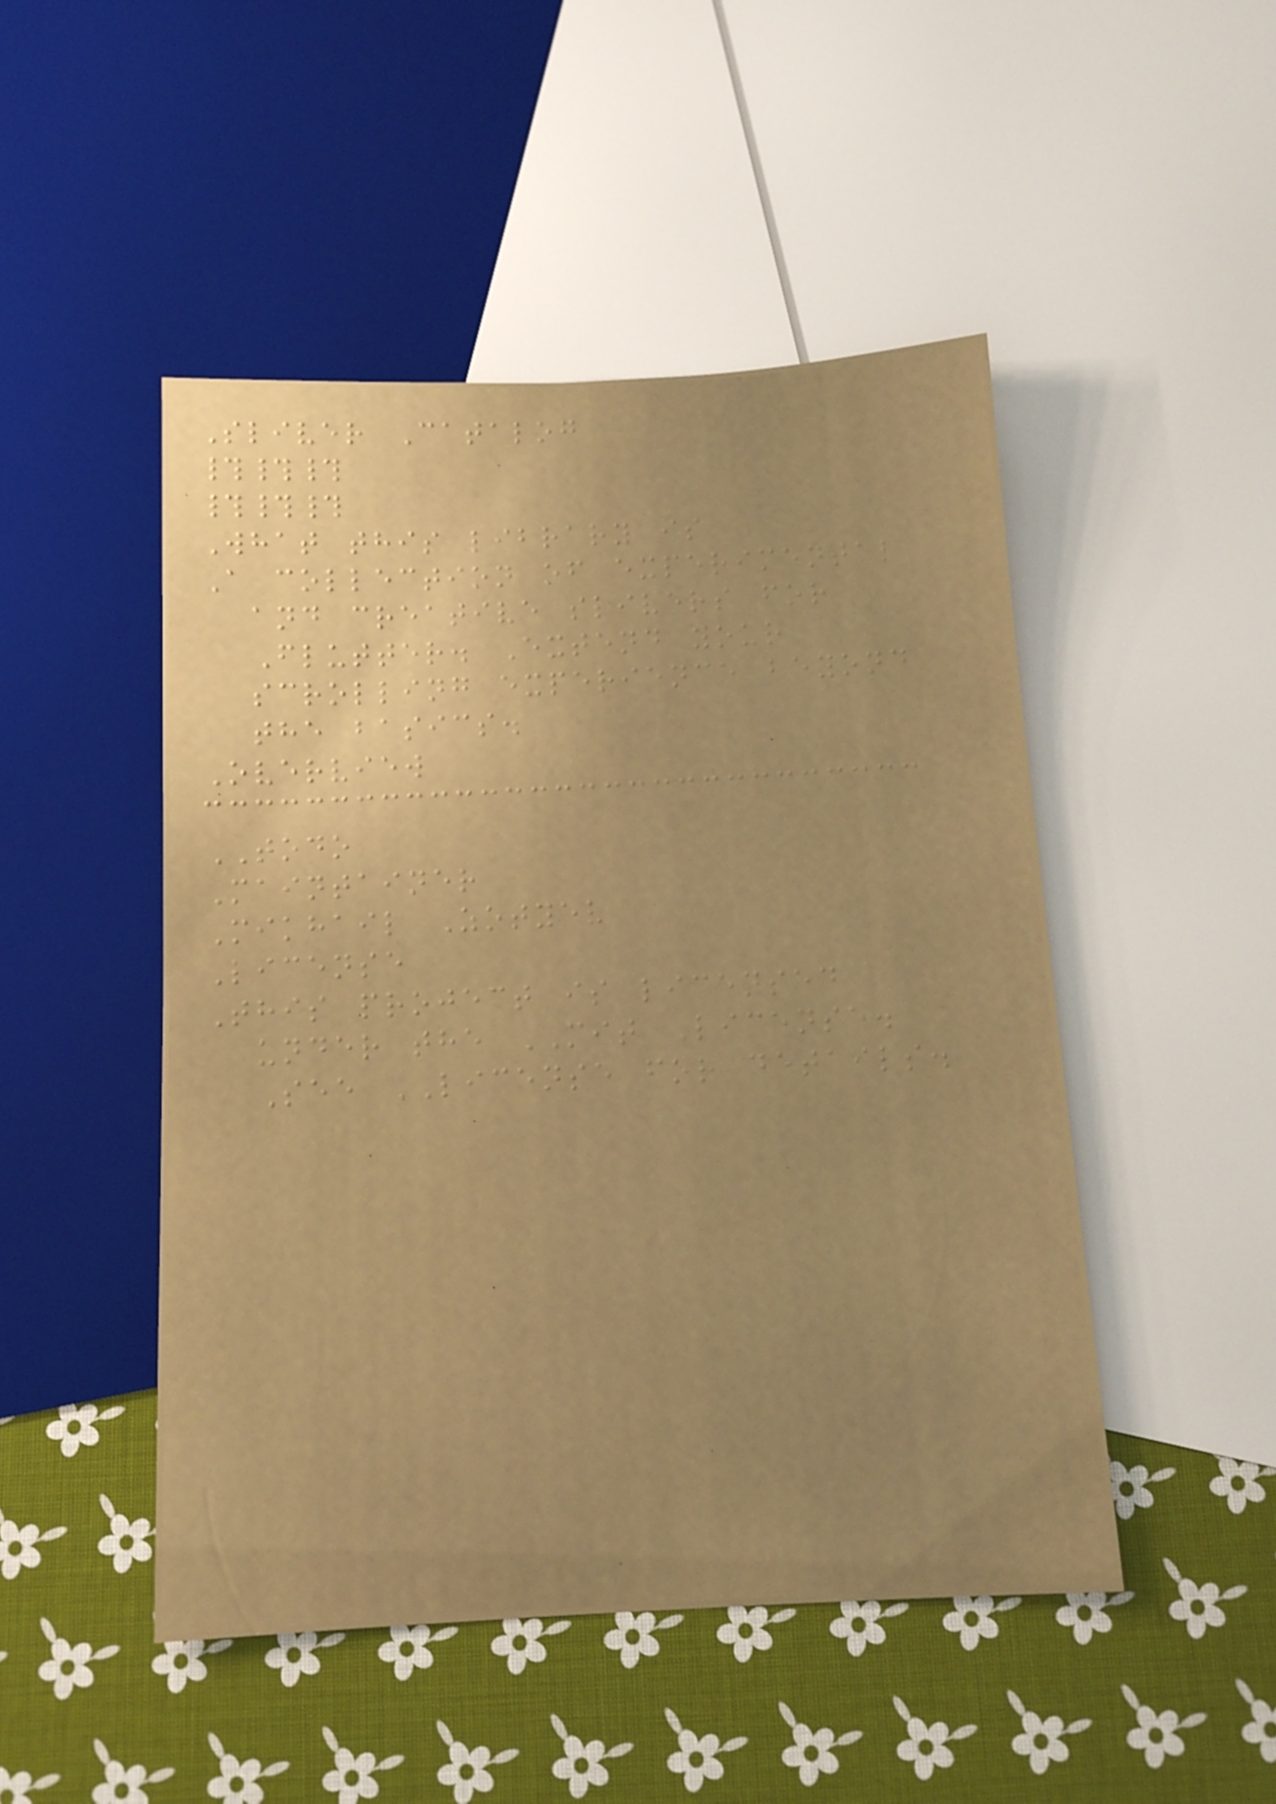Sliver Catalog
###
###
What this library is
A collection of experimental
and creative slivers for
Flutter. Extend your
scrolling experience beyond
the basics.
Overview
TODO
Maintainer
Mikhail Zotyev
License
This project is licensed
under the MIT License.
See LICENSE for details.
